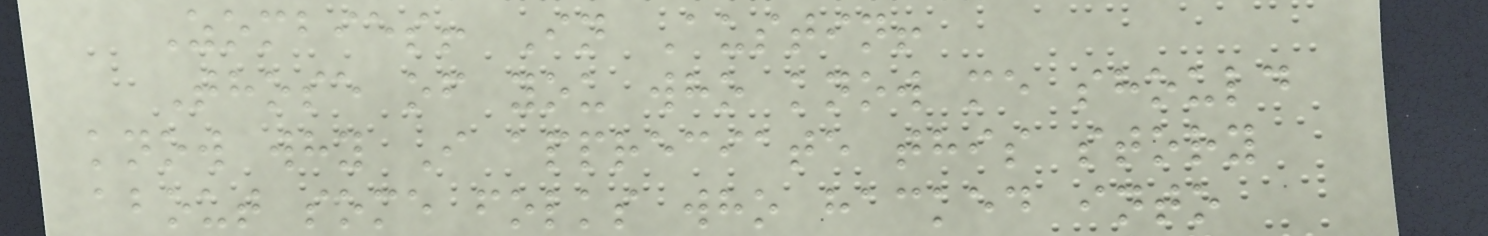Zombies! In Austin!
Those of you who know me should
know why I appreciate this story
about some folks who hacked into
